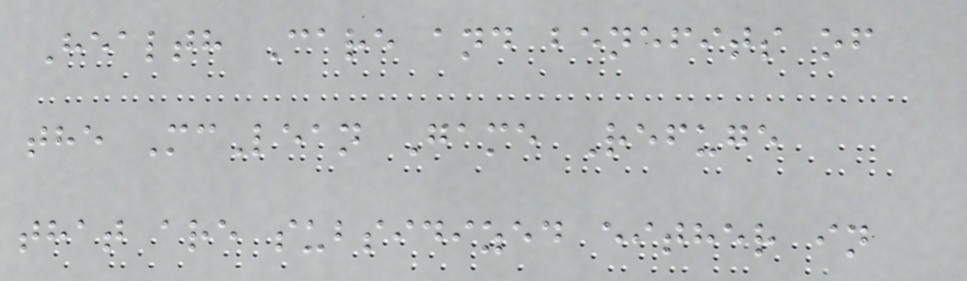Health Care and benefits of
the McLean Game Refuge
that are subsidized either in
